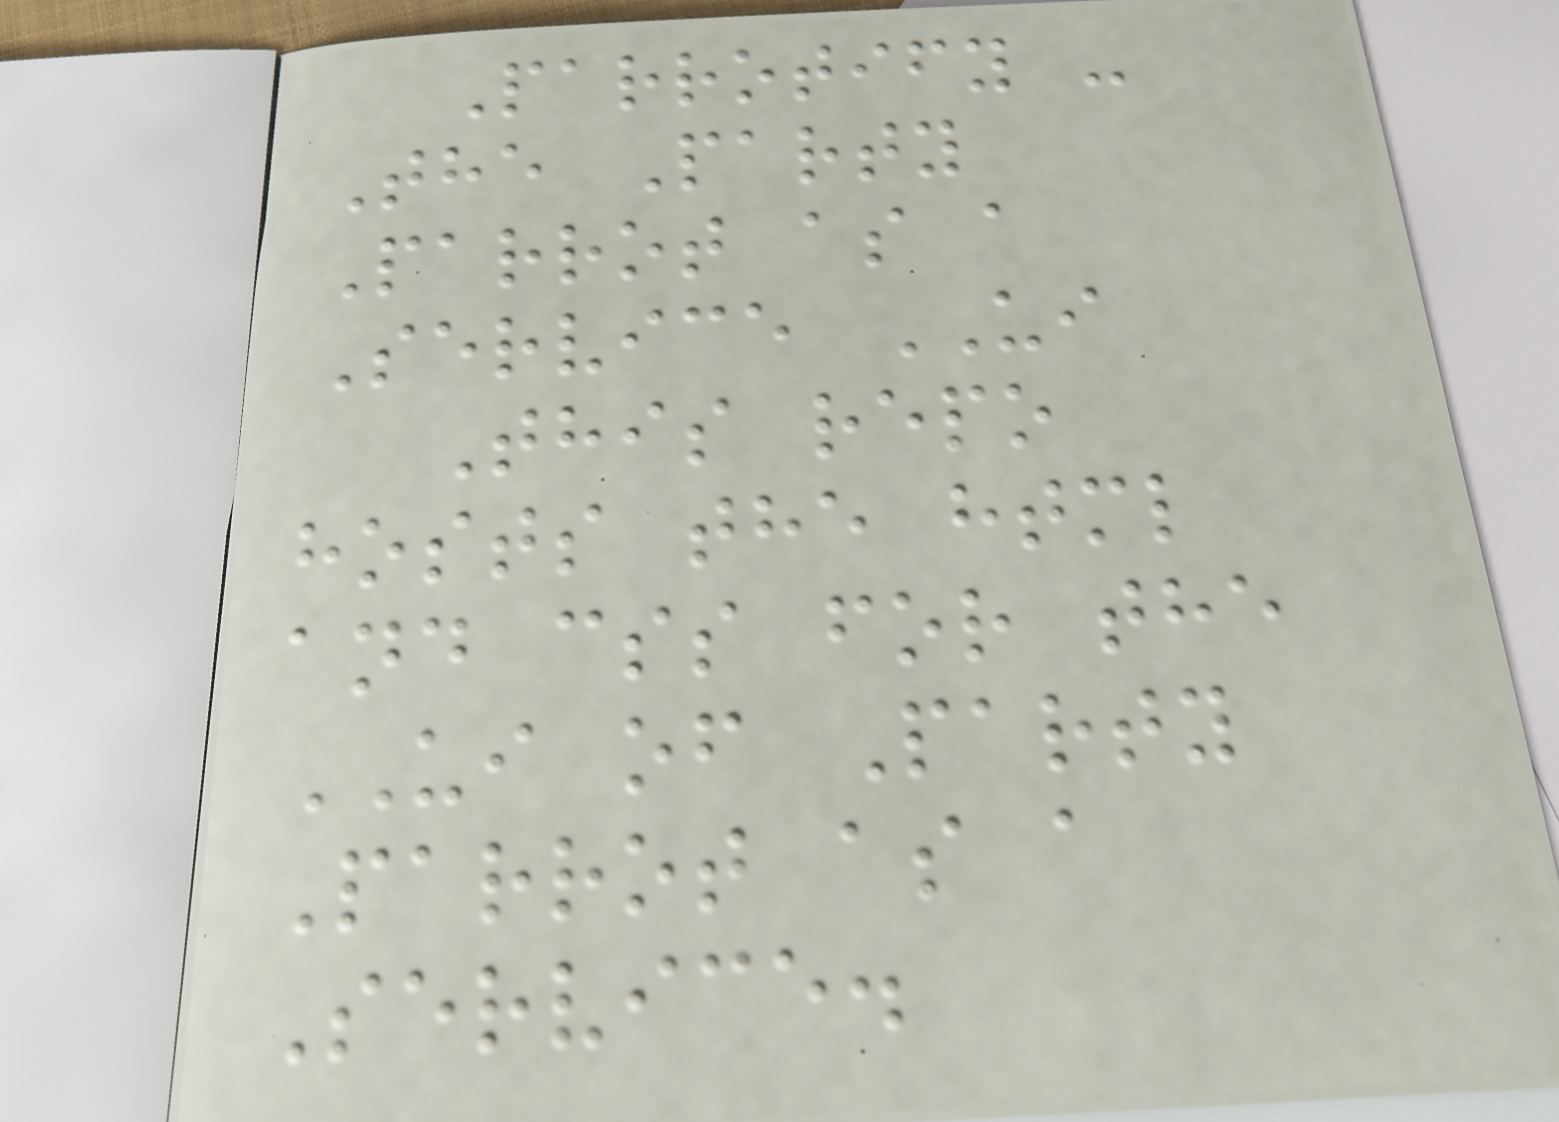Parrotify -
The Party
Parrot as a
Service UI
This repo
hosts the html
and css for the
UI of Party
Parrot as a
Service.
